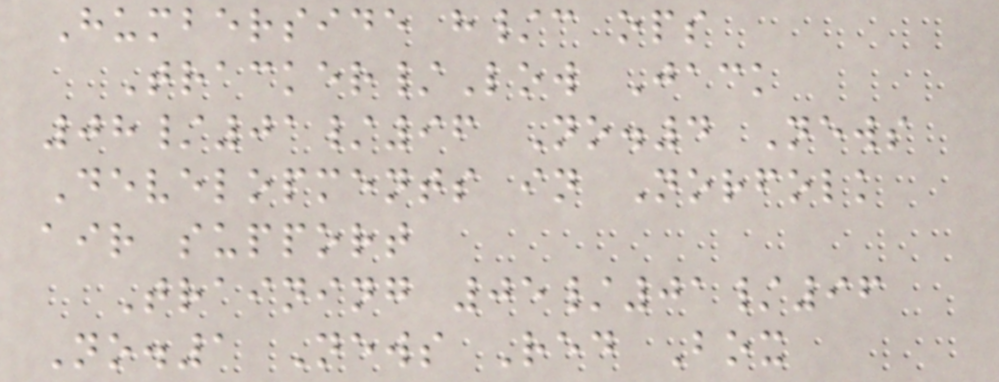Humberside h/c ops
Tracker/Low Jack
08/01/96 No.4 News
Developments in Norfolk
air support
Training 05/01/96
No.1 News Red Box
